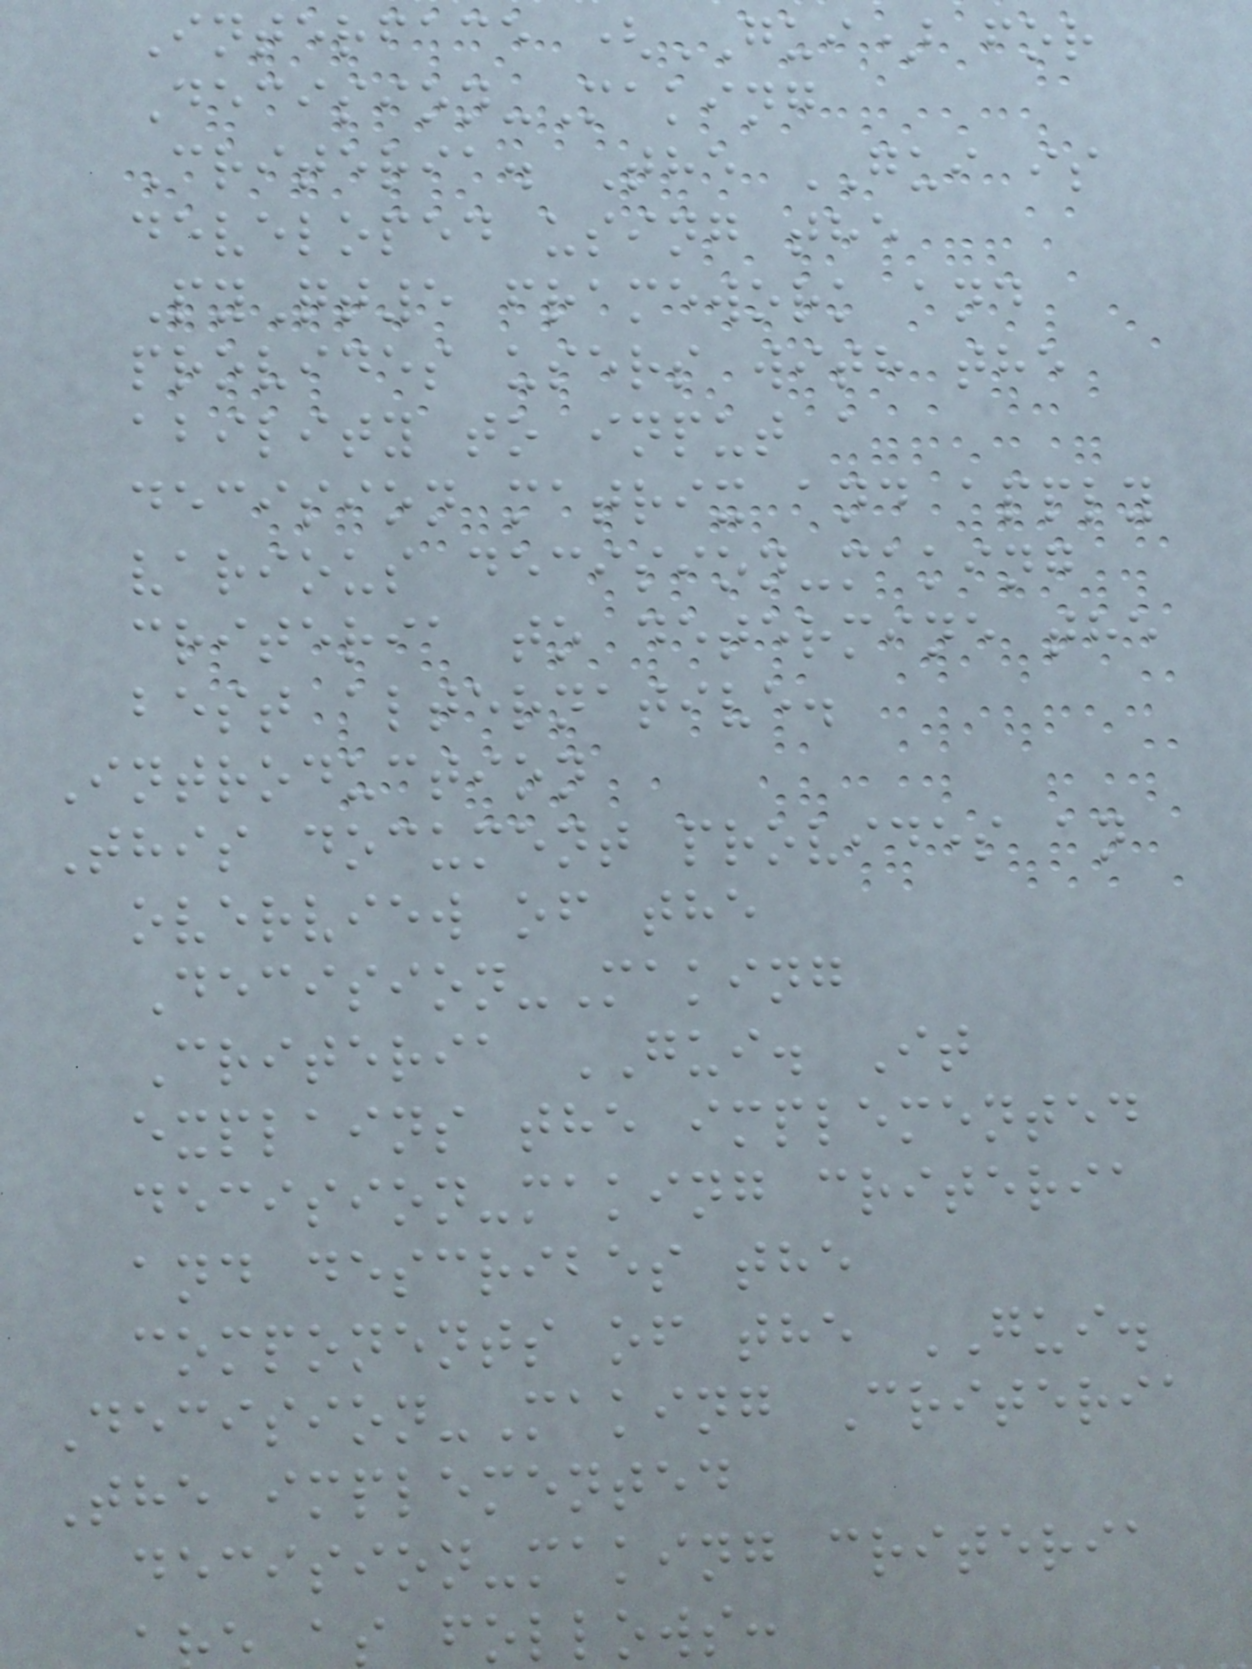Interface (GUI) for
Decision-Making
Criteria. The GUI is
developed using the
PyQt5 framework and
provides users with the
ability to input a
decision matrix and apply
various decision-making
criteria to determine the
best alternative.
Introduction
This document provides an
overview of the
Decision-Making
Criteria GUI. It
explains the implemented
decision-making criteria
and describes the
components of the GUI.
Decision-Making Criteria
The implemented
decision-making criteria
s follows:
